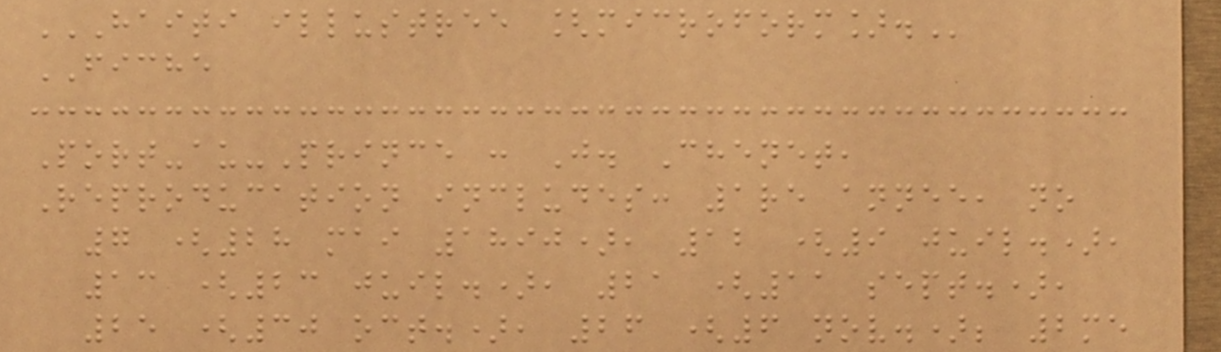HAITI ILLUSTREE [MICROFORM].
FICHE
Port-au-Prince : J. Chenet,
Reproducation includes: 1re annee, no
7 (28 mai 1890), 12 (9 juil.),
13 (23 juil.), 21 (11 sept.),
25 (30 oct.), 26 (6 nov.); 2me
